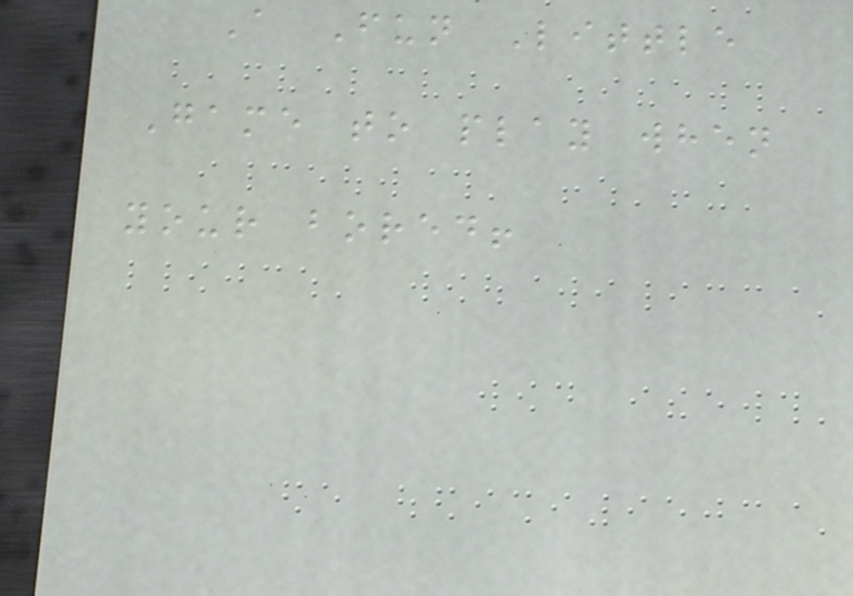A Fun Little
Game to play when
your bored!
